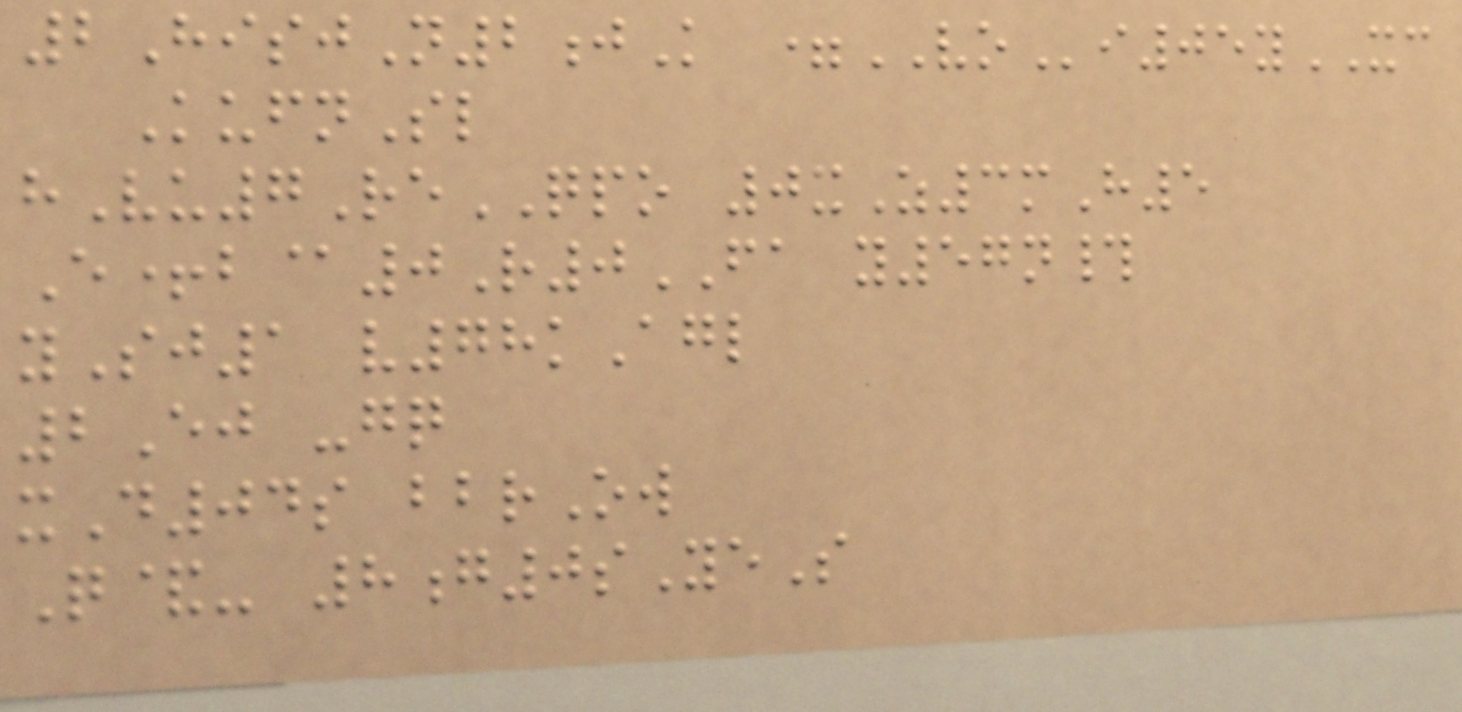2HisjN2jK =VOi05yXC
KufnSl
hVu7ReQPO 0xZ3mH5
E+b@0R0FA y57n#
ySj1 v78kAgl
2Ej -gq
xD04s bbrOw
Q&- 8g0sYeS
